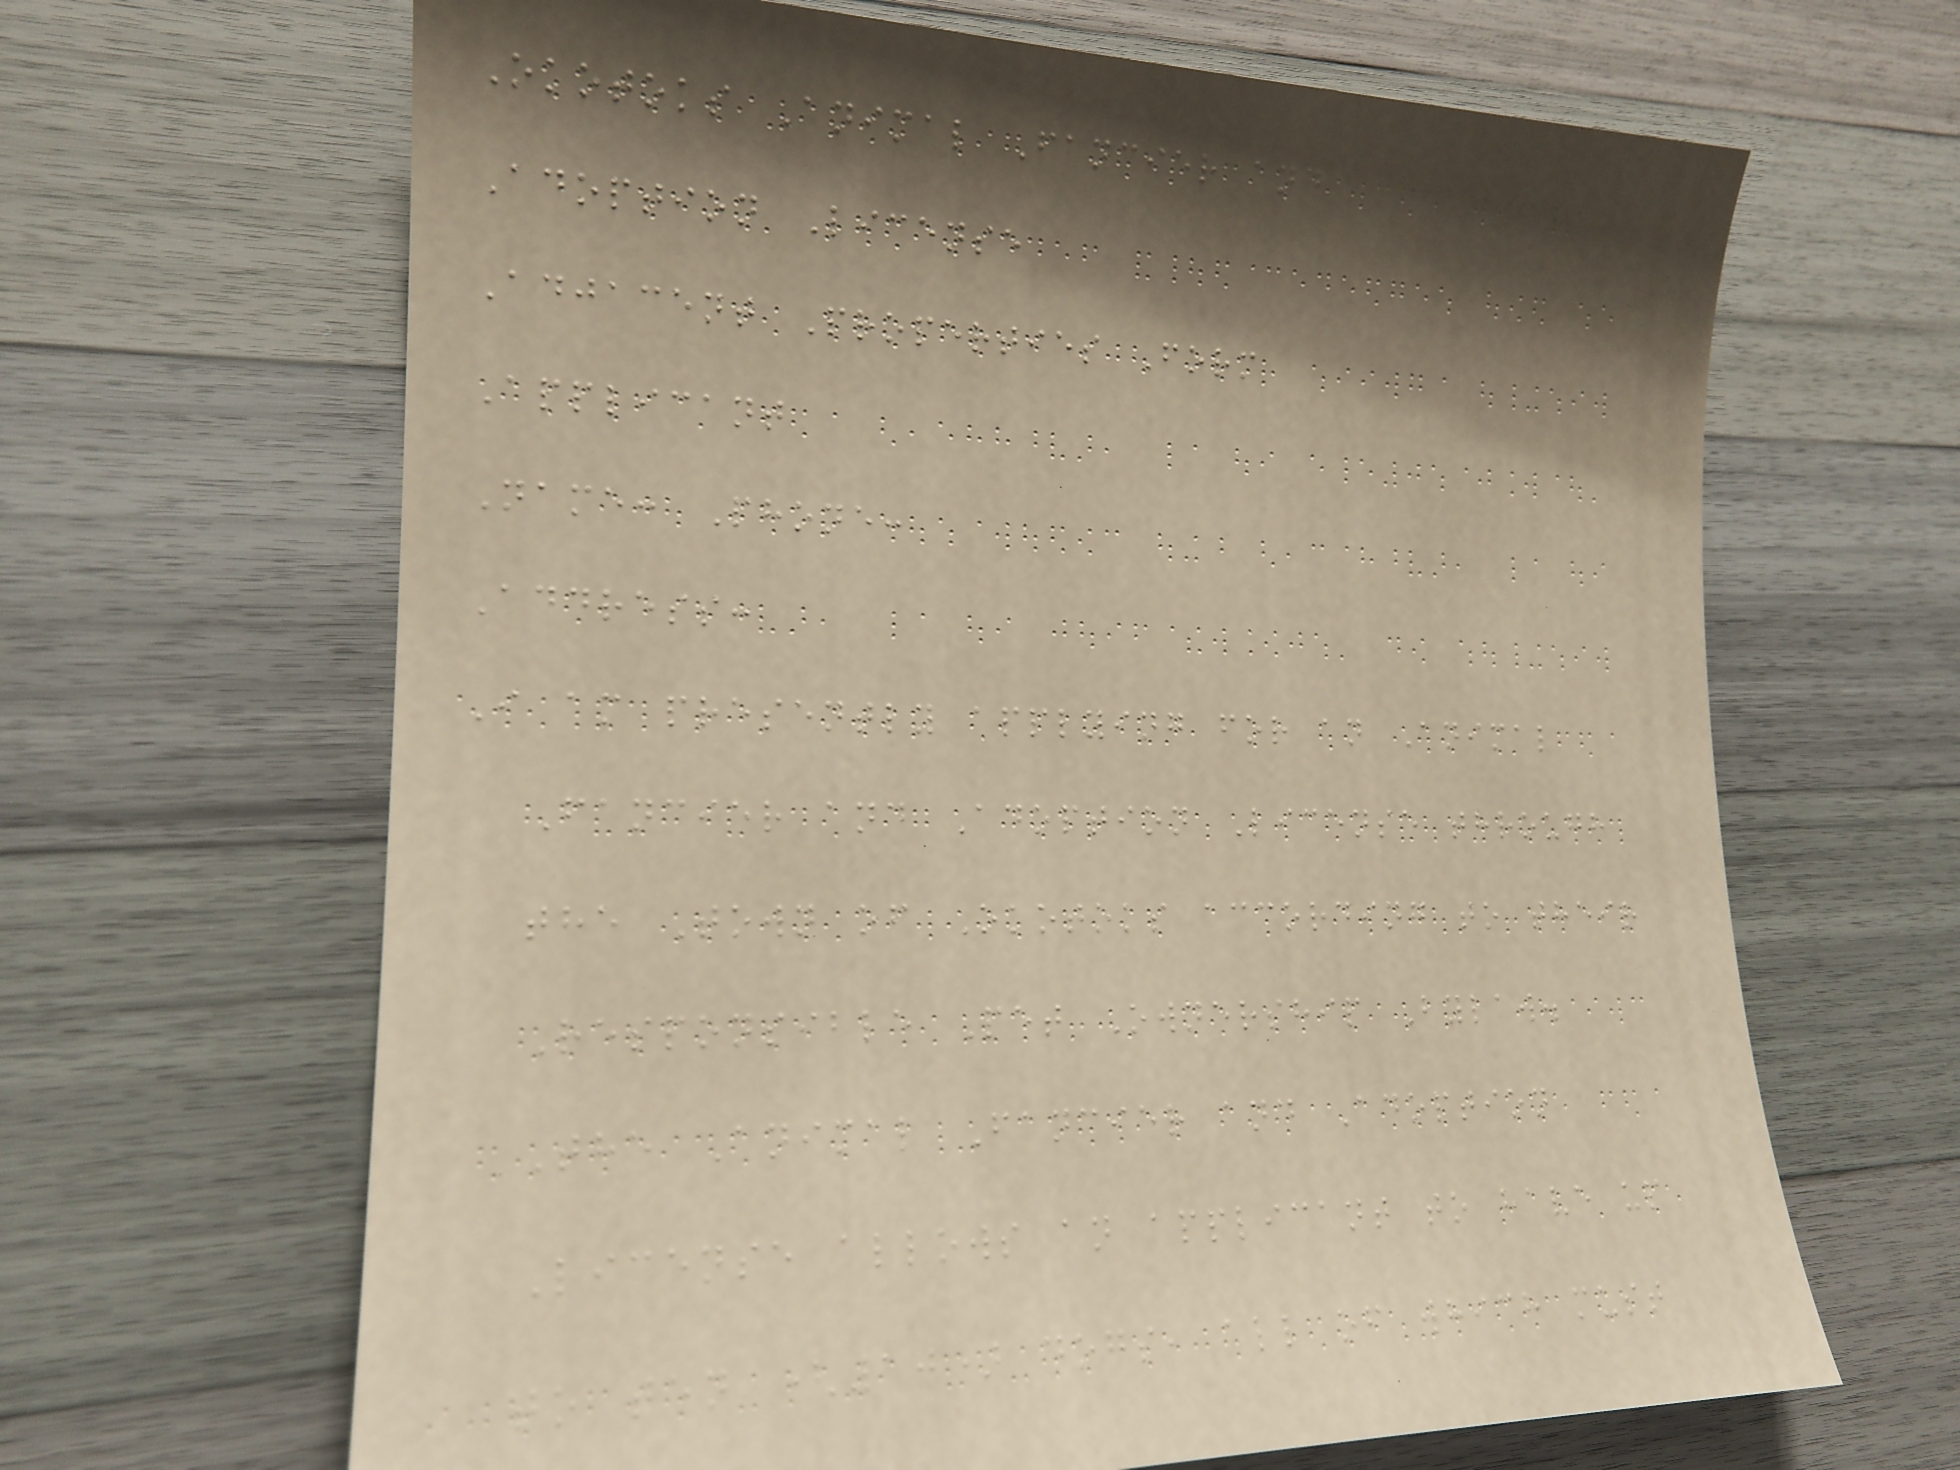Okotoks Animal Fancier and
Adoption License
Adjacent Properties Form
Applicant
Name: Phone:
Address:
I am presently applying for an Animal
Fancier and Adoption License through
the Town of Okotoks according to their
Responsible Pet Ownership Bylaw.
The Animal Fancier and Adoption
License allows an applicant to have up
to ten (10) dogs, all of which must
